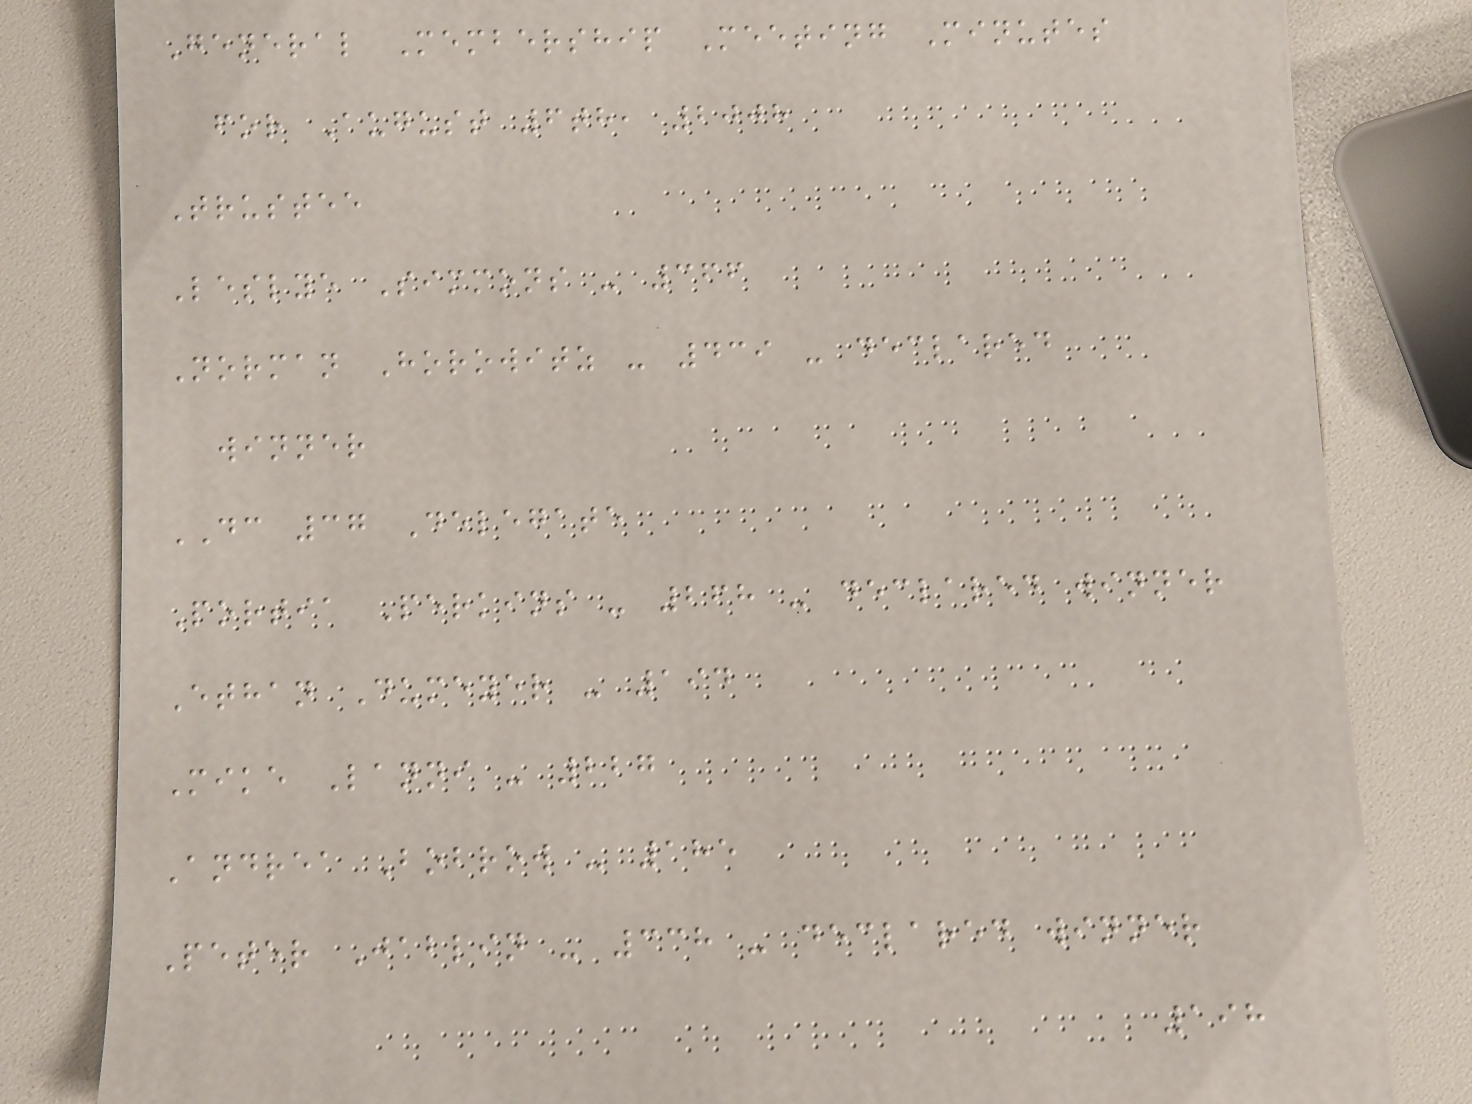General Membership Meeting Minutes
for August 6th, 2008
Trustee
Leslye Simmons - 366
Norman Horowitz - 439 - declared
winner
DC 37 Delegate
Portia Perkins - 268 - declared winner
Ethan Dumeyer - 194
Mike Lanni - 227
Andrea Bobrow - 185
Peter Jablin - 338 - declared winner
198
